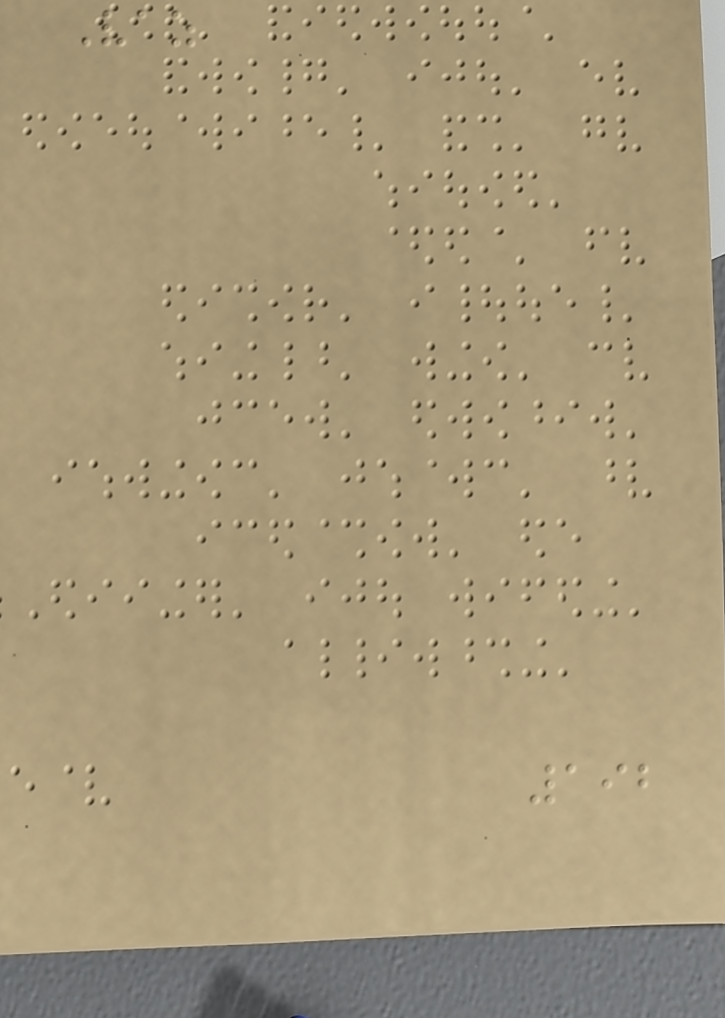Vaz
192
